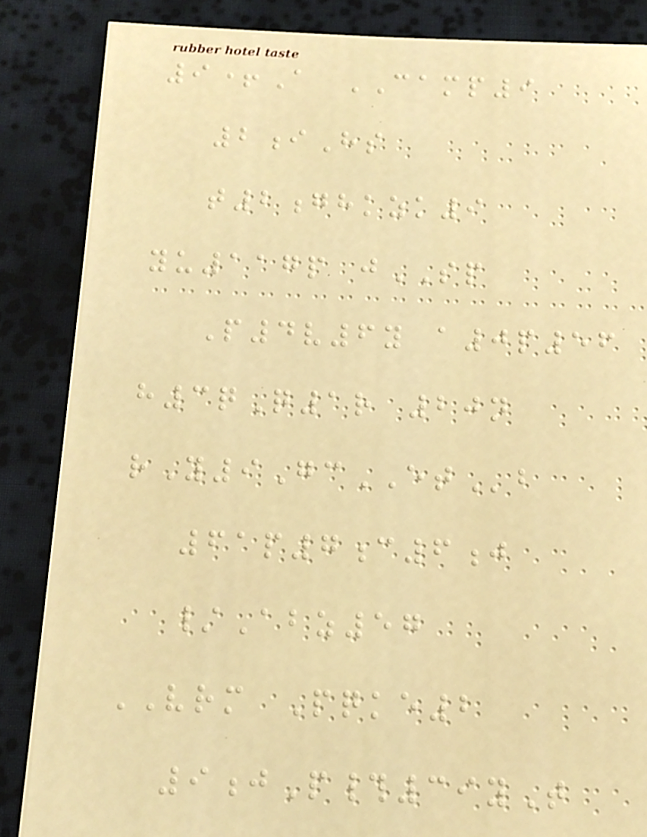9+A CAMP9
2iHs
t2ghkzk9
yu117p jSP
P4v6y a0p56
h3qQ1r 20n
rY9GcETb
61p7c6j
/Abz57
VRM Pqke2
9jP#39yT
